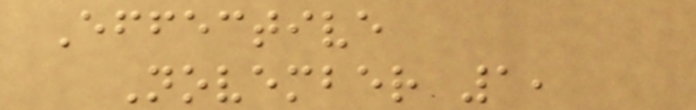Effective
November 1,
